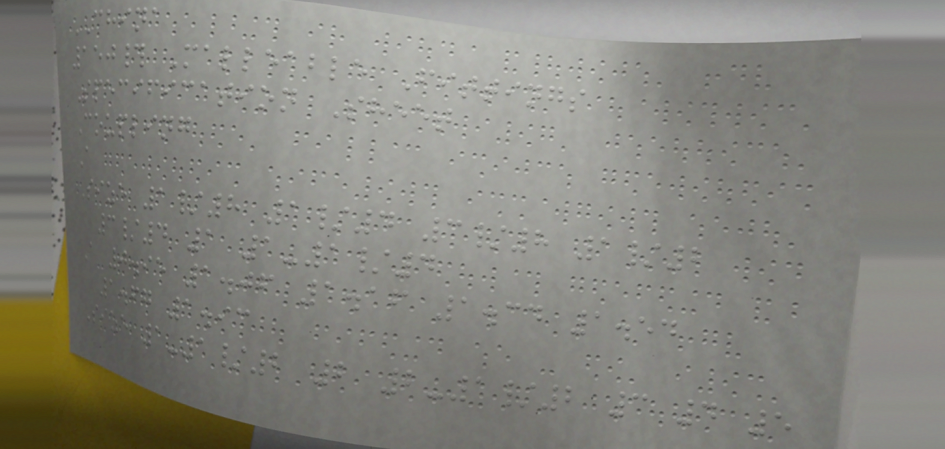CHINA
150# Malleable Fittings
Specification Sheet
Coupling
A
Size 1/8 1/4 3/8 1/2
3/4 1 1-1/4
A 0.95 1.06 1.16 1.34 1.54
1.67 1.93
Size 1-1/2 2 2-1/2 3 4 5
